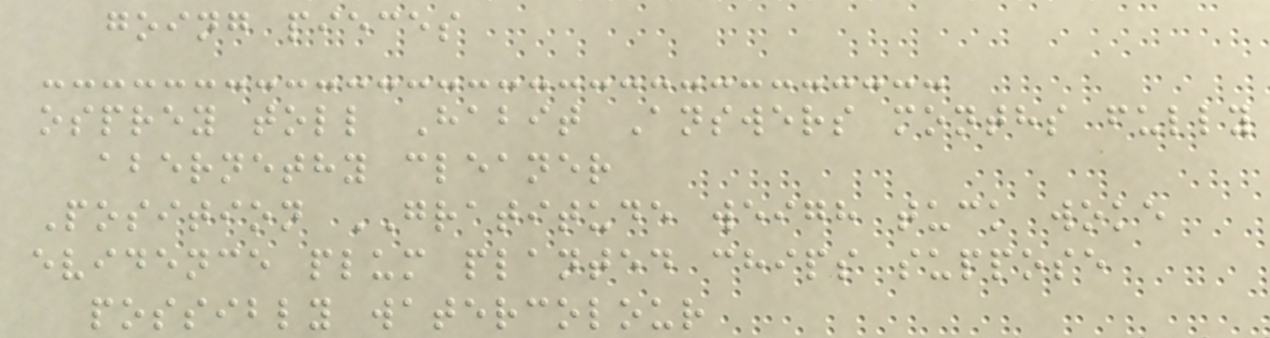going pieces
osprey toll Habit Answers months fully
abernethy cleaner
Position GRATITUDE weigh tuck woke
evidence plum planted chips suppose
possibly watercolour
